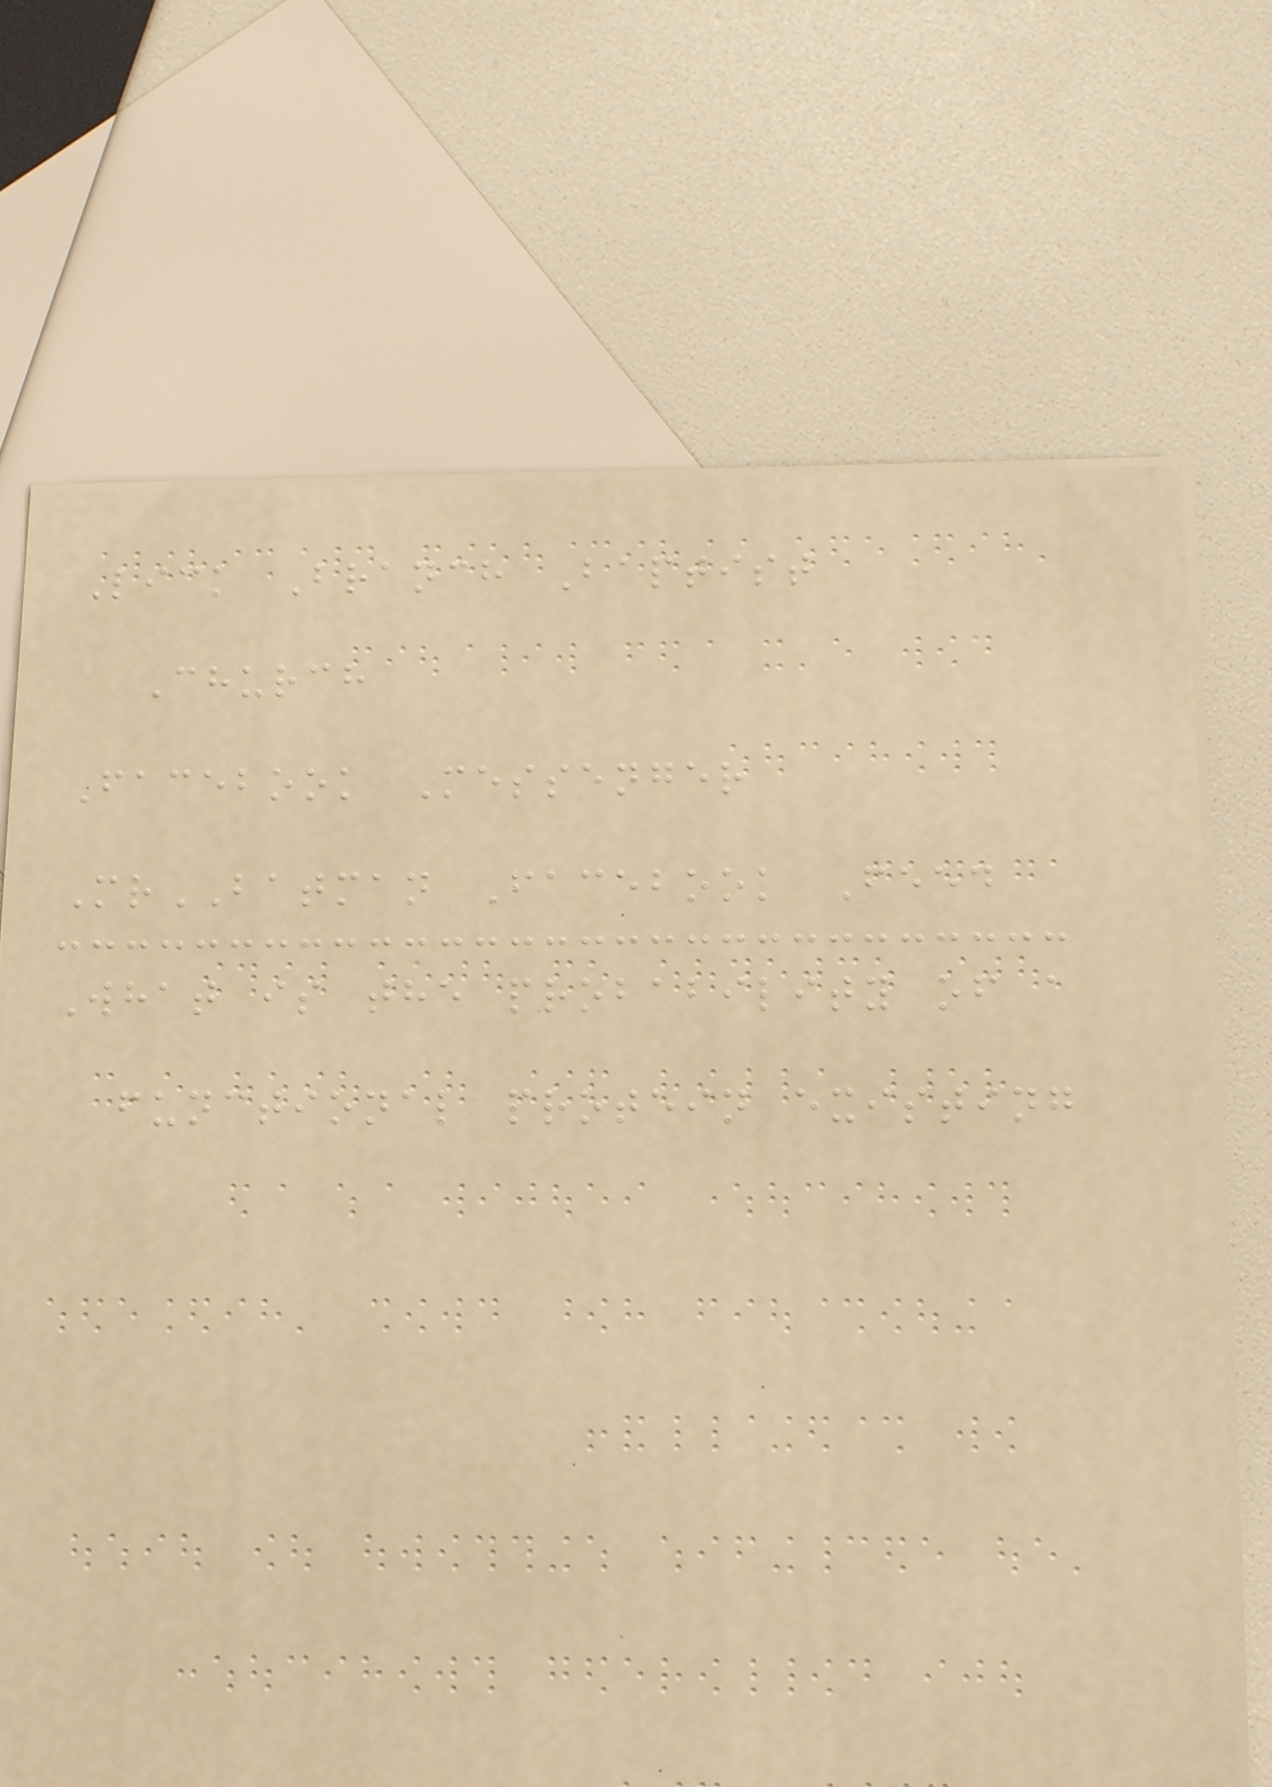Lick Branch Baptist
Church
Facebook Messenger
MrBATMAN Facebook Feed
What is the probability of a
functional protein existing
